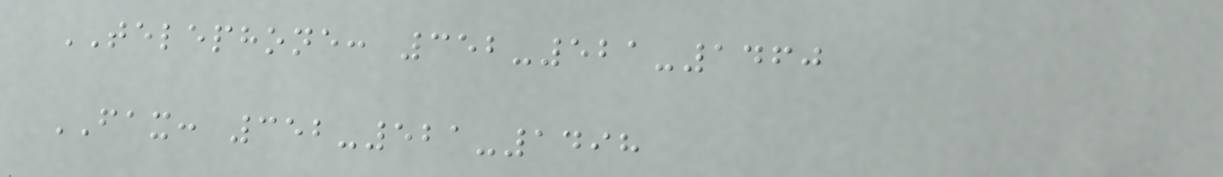TELEPHONE: 352-521-1460
FAX: 352-521-1498
